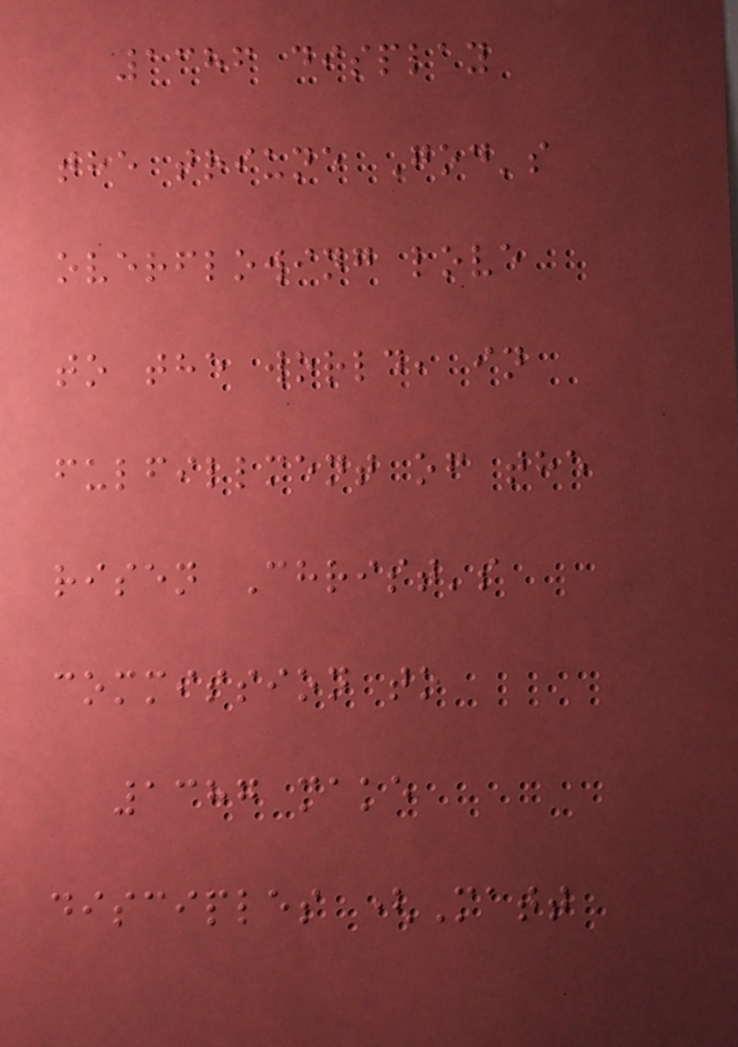1386 display
the triune God's
overflowing love
to the world, in
fulfillment of the
risen Christ's
commission to
1387 make
disciples (Matt
